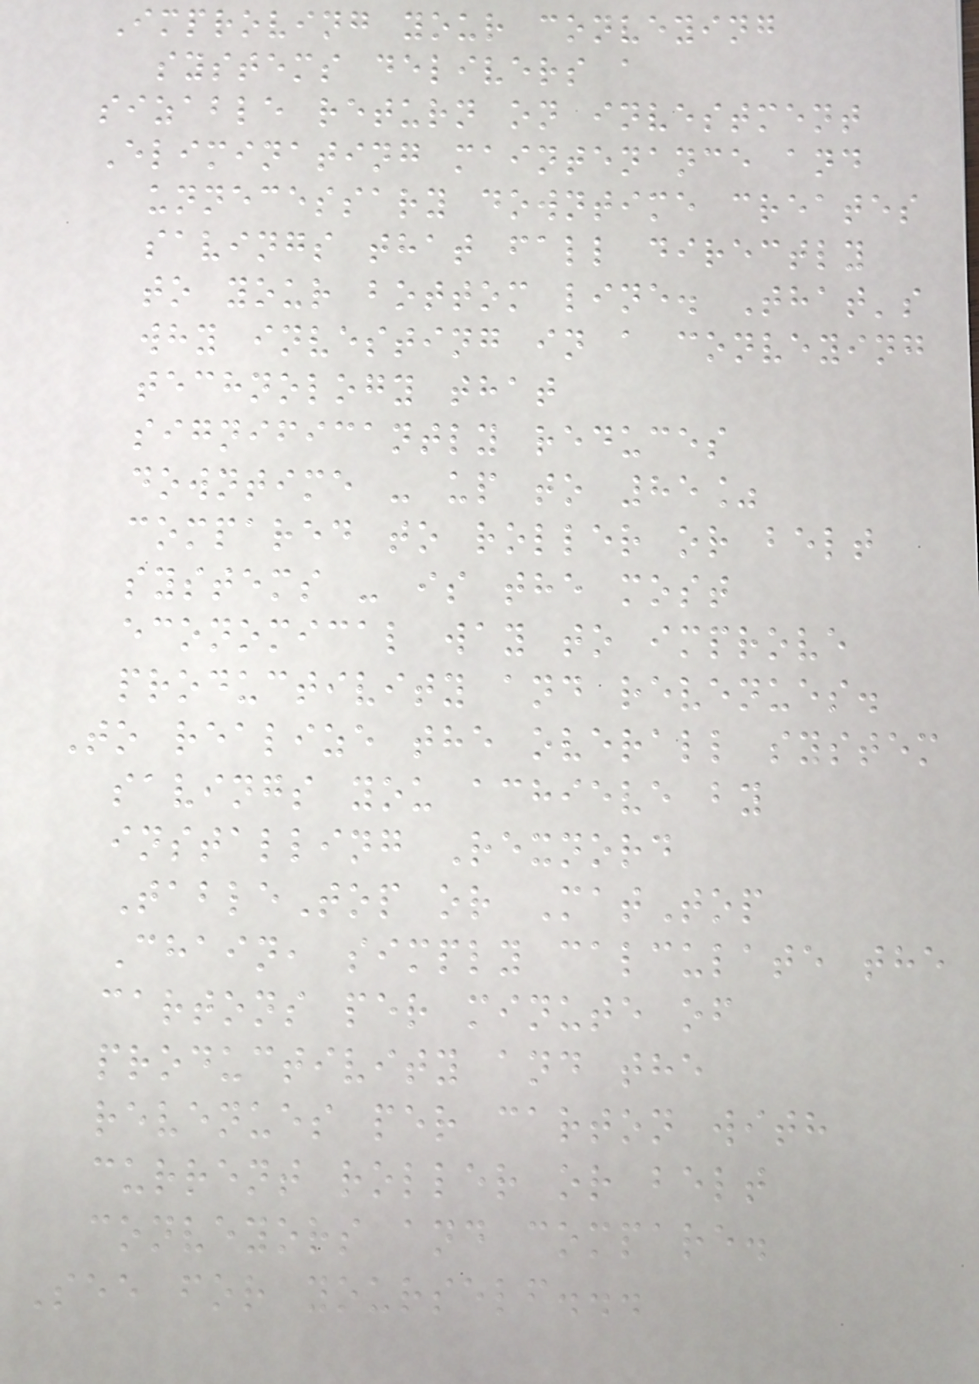Improving your conveying
systems delivers a
sizable return on investment
Eliminating maintenance and
unnecessary downtime creates
savings that fall directly
to your bottom line. That's
why investing in a conveying
technology that
significantly reduces
downtime - up to 85%
compared to roller or belt
systems - is the most
economical way to improve
productivity and revenues.
To realize the overall system
savings you achieve by
installing Rexnord
TableTop or MatTop
Chain, simply calculate the
cartons per minute of
productivity and the
revenues per carton with
current roller or belt
conveyors and compare.
See for yourself...
